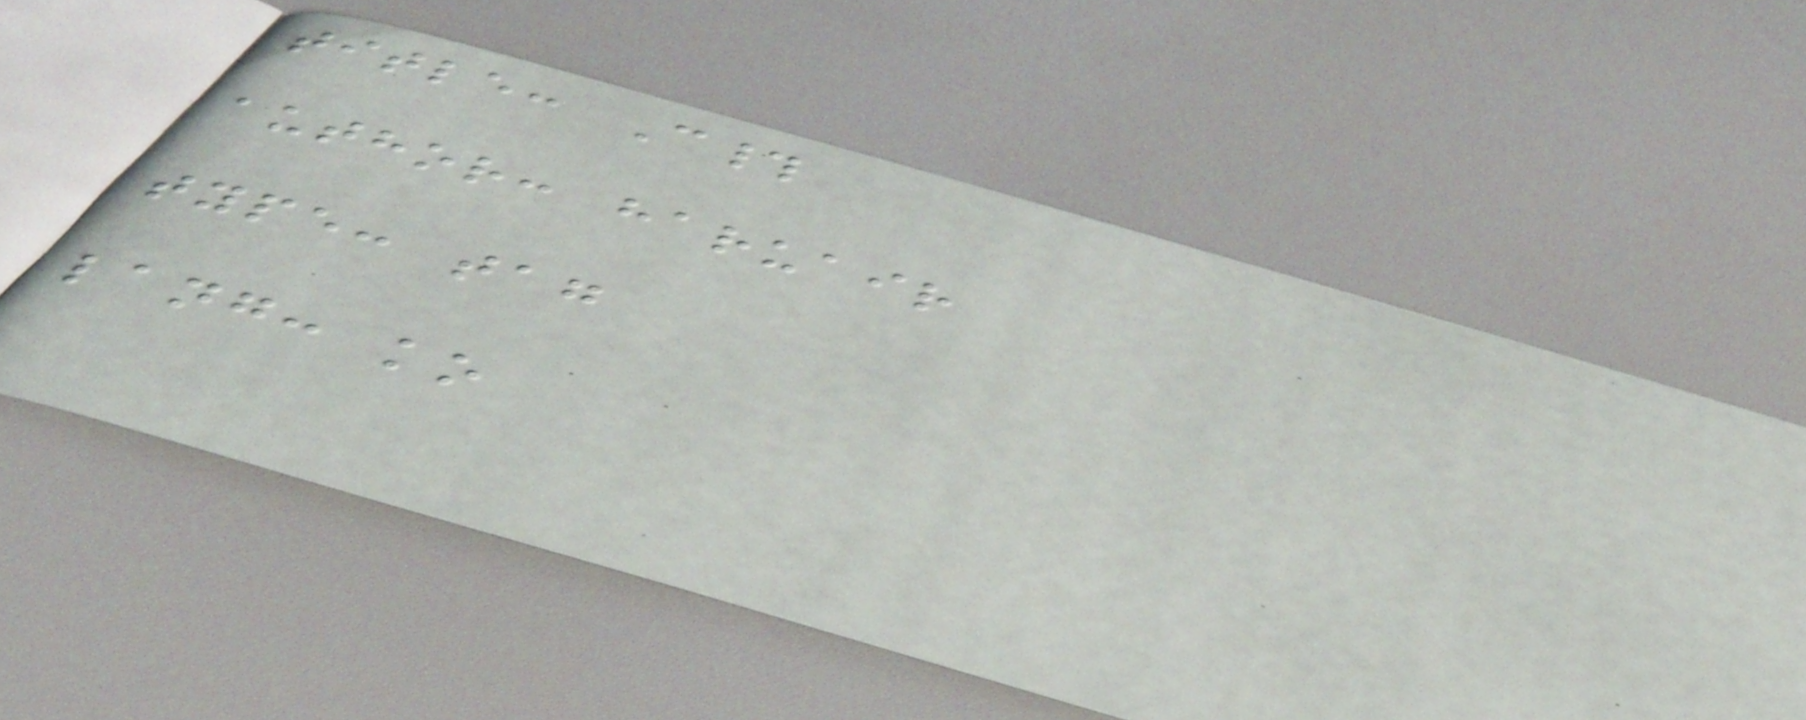title: C#
author: haruair
type: tag
lang: ko
